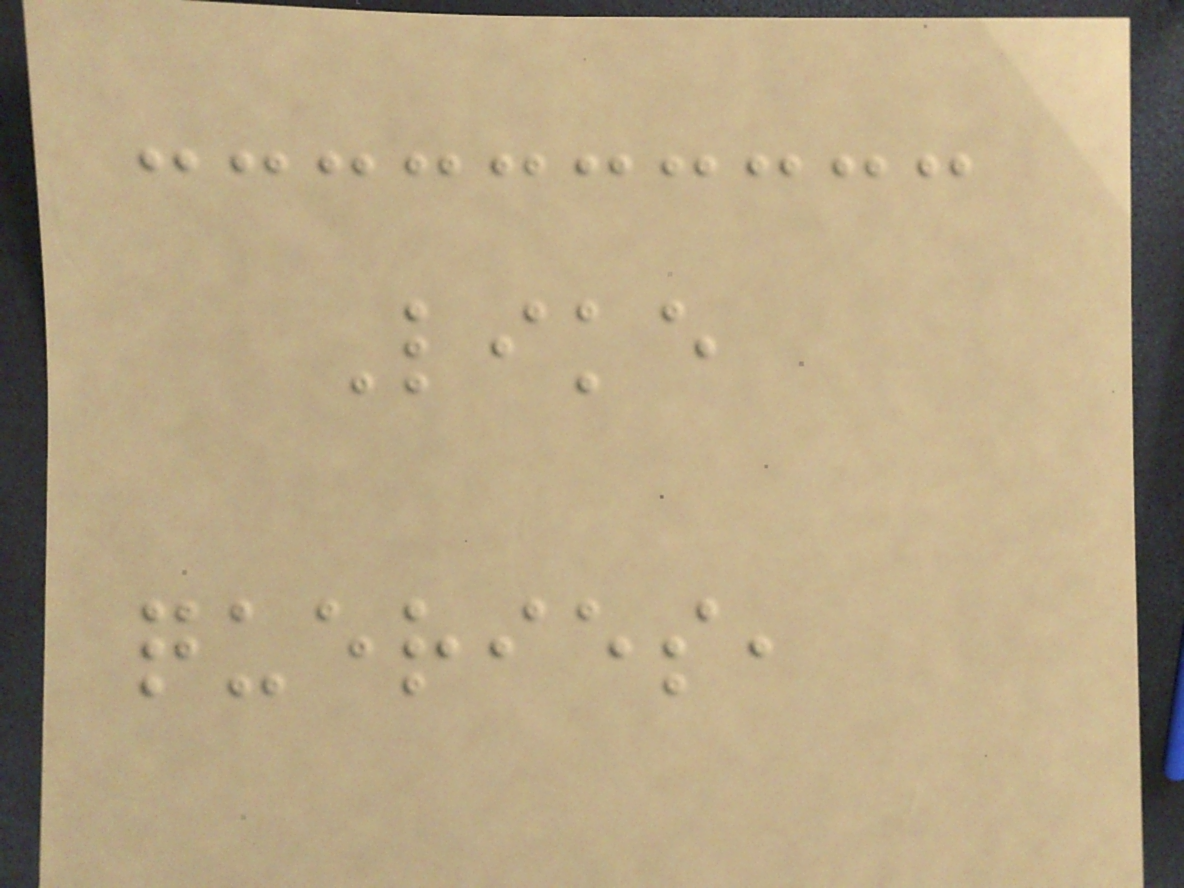Like
queries,
